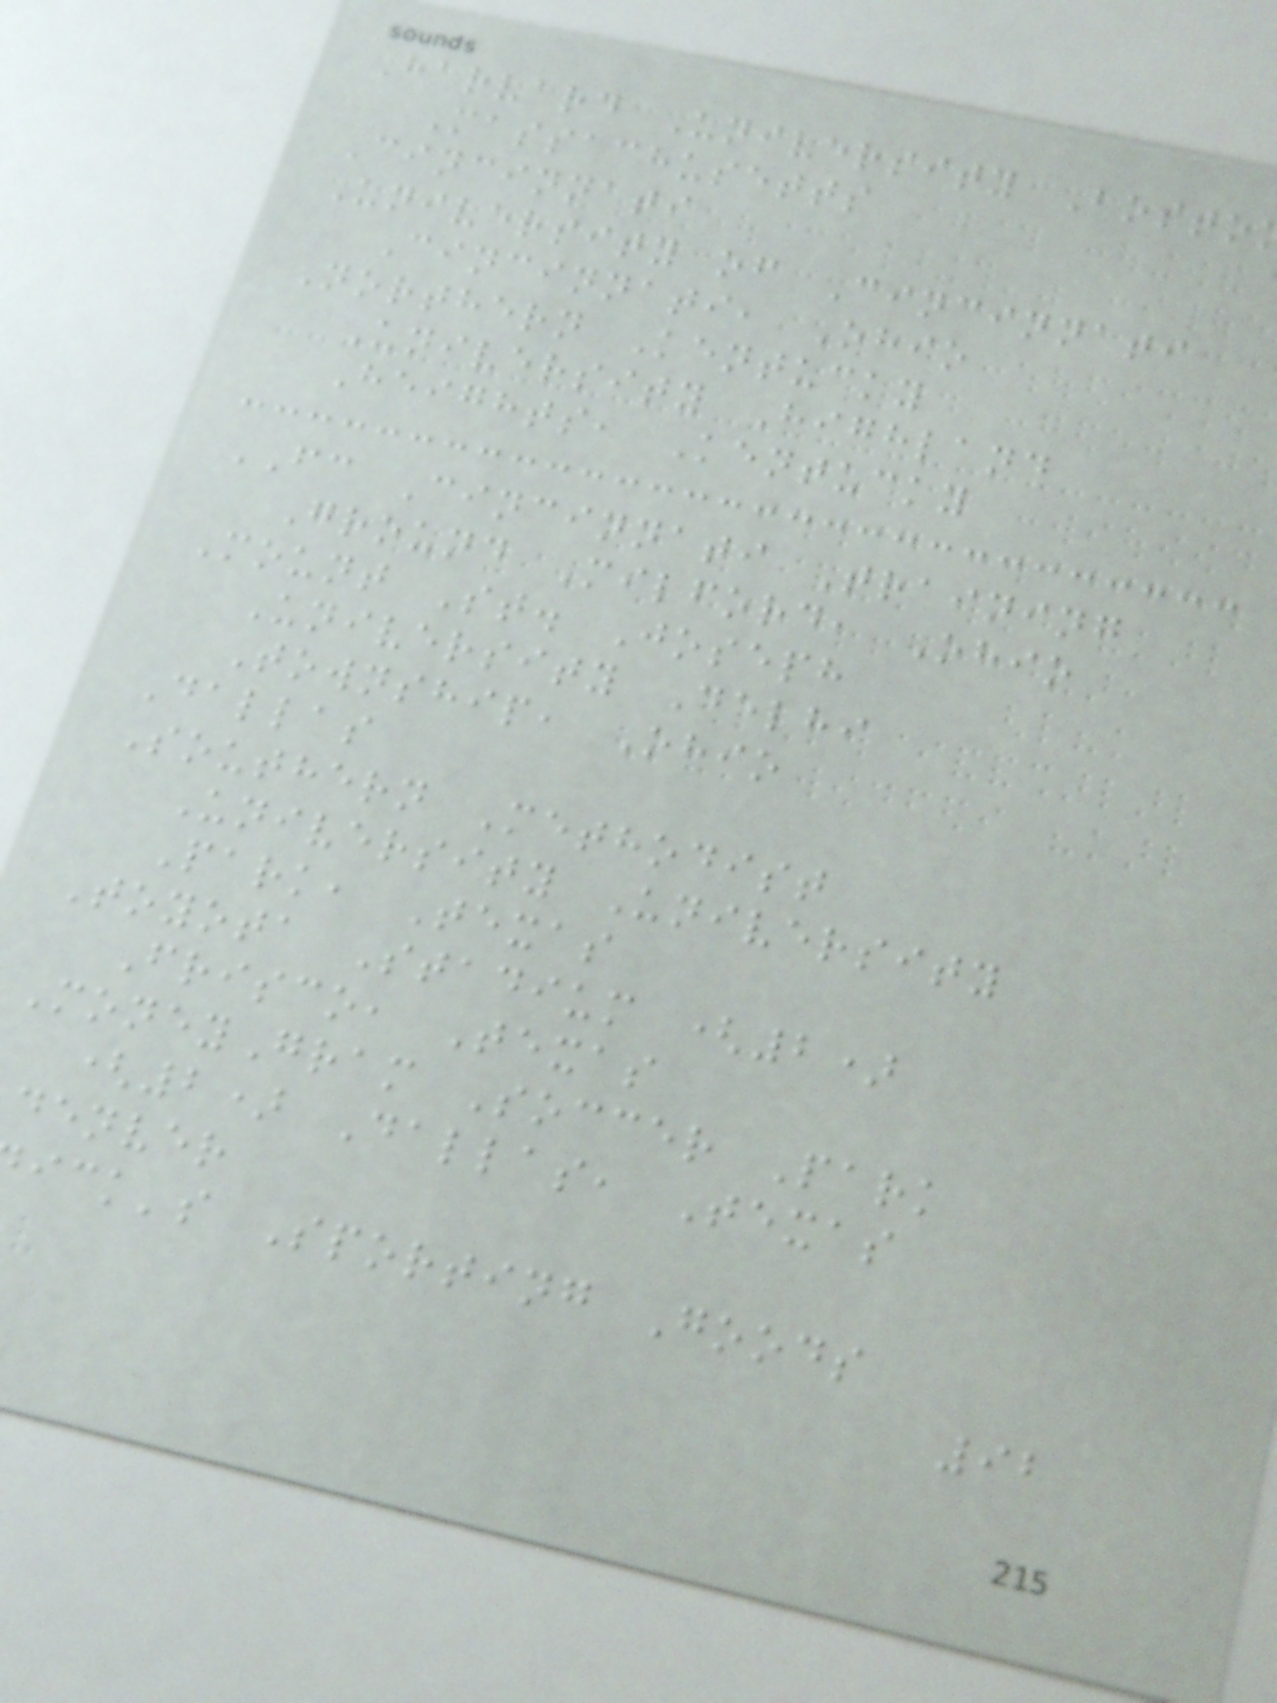Harvard University Bosto
Massachusetts
Cincinnati
University of Cincinnati
Cincinnati, Ohio
Northern Kentucky
University Highland
Heights, Kentucky
FC Cincinnati Training
Ground Milford, Ohio
Mount St. Joseph
University Delhi
Township, Ohio
Dallas
Southern Methodist
University University
Park, Texas
Toyota Stadium (2)
Frisco, Texas
MoneyGram Soccer Park
(2) Dallas, Texas
denver
ick's Sporting Goods
92
